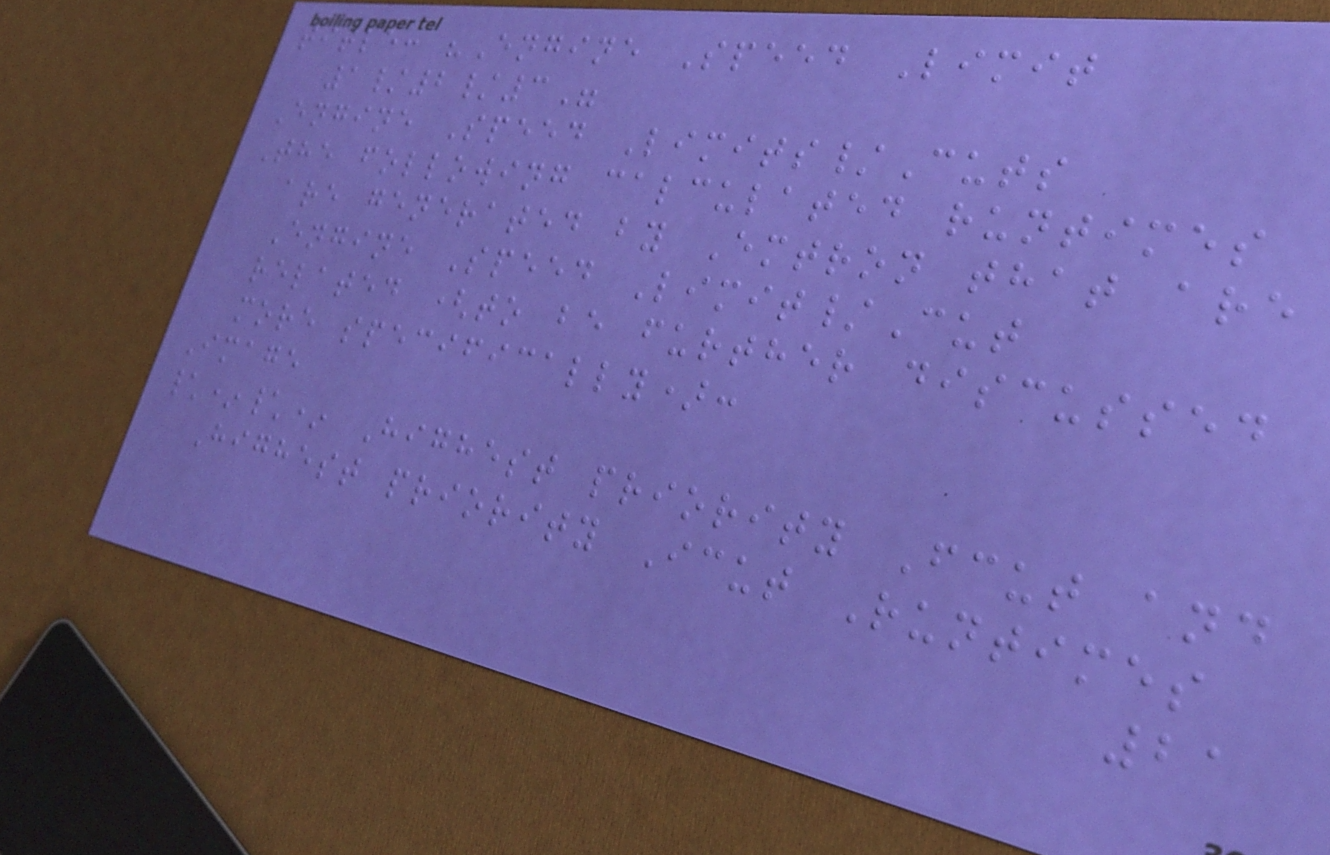title: "Engine Speed Limit
1/2/3"
Engine Speed Limits/Cuts
The following calculated runtimes
are generated by Emtron that are
Engine Speed Limit/Cut
related (to be further discussed
more specifically):
Image
\*\* Highest priority Fcut and
Highest priority Icut Runtimes
21
